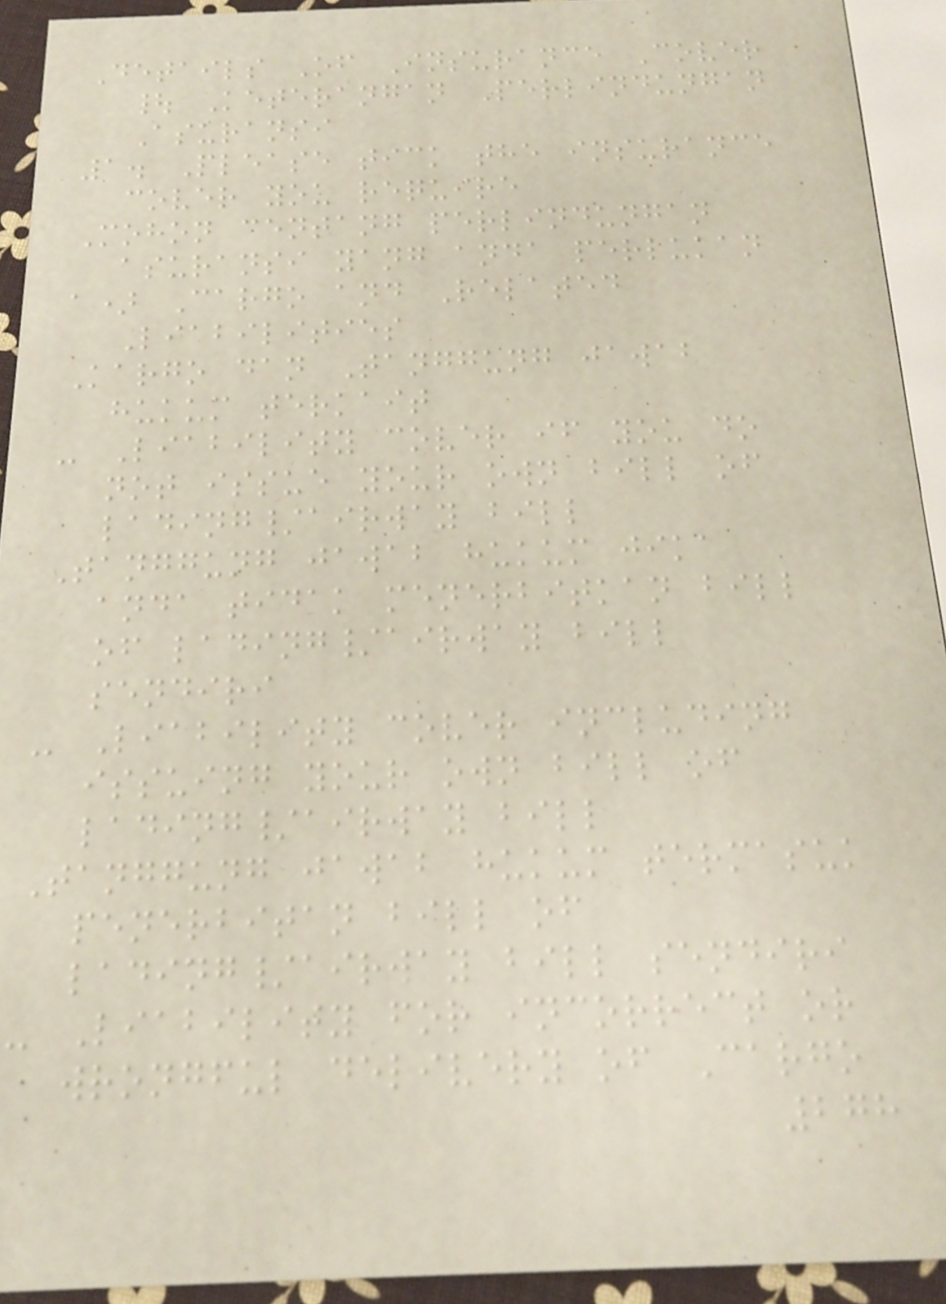Details Of Insurance Cover
| Keterangan Perlindungan
Asuransi
1. Please tick the insurance
cover you require
Mohon centang perlindungan
asuransi yang anda perlukan
a) Cargo and Related
Liabilities
Kargo dan Tanggung jawab
hukum terkait
- Liability cover if you do
not issue your own bill of
lading/airway bill
Tanggung jawab hukum jika
anda tidak menerbitkan bill
of lading/airway bill
sendiri
- Liability cover including
issuing your own bill of
lading/airway bill
Tanggung jawab hukum termasuk
penerbitan bill of
lading/airway bill sendiri
- Liability for incorrect or
wrongful delivery of Cargo
278
